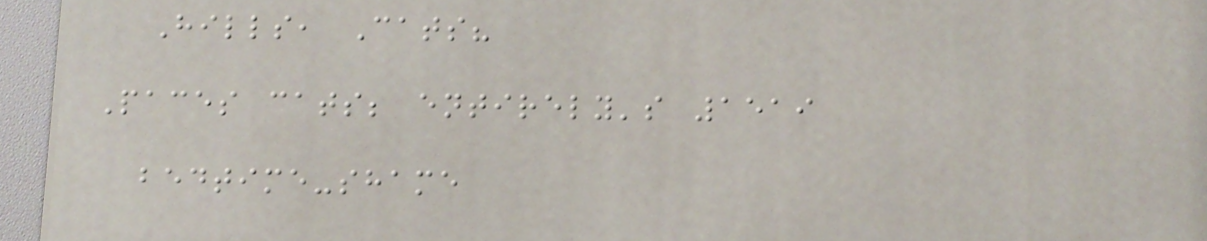Hills, Cats?
Paces cats; entirely's 1519
bedtime-shame
